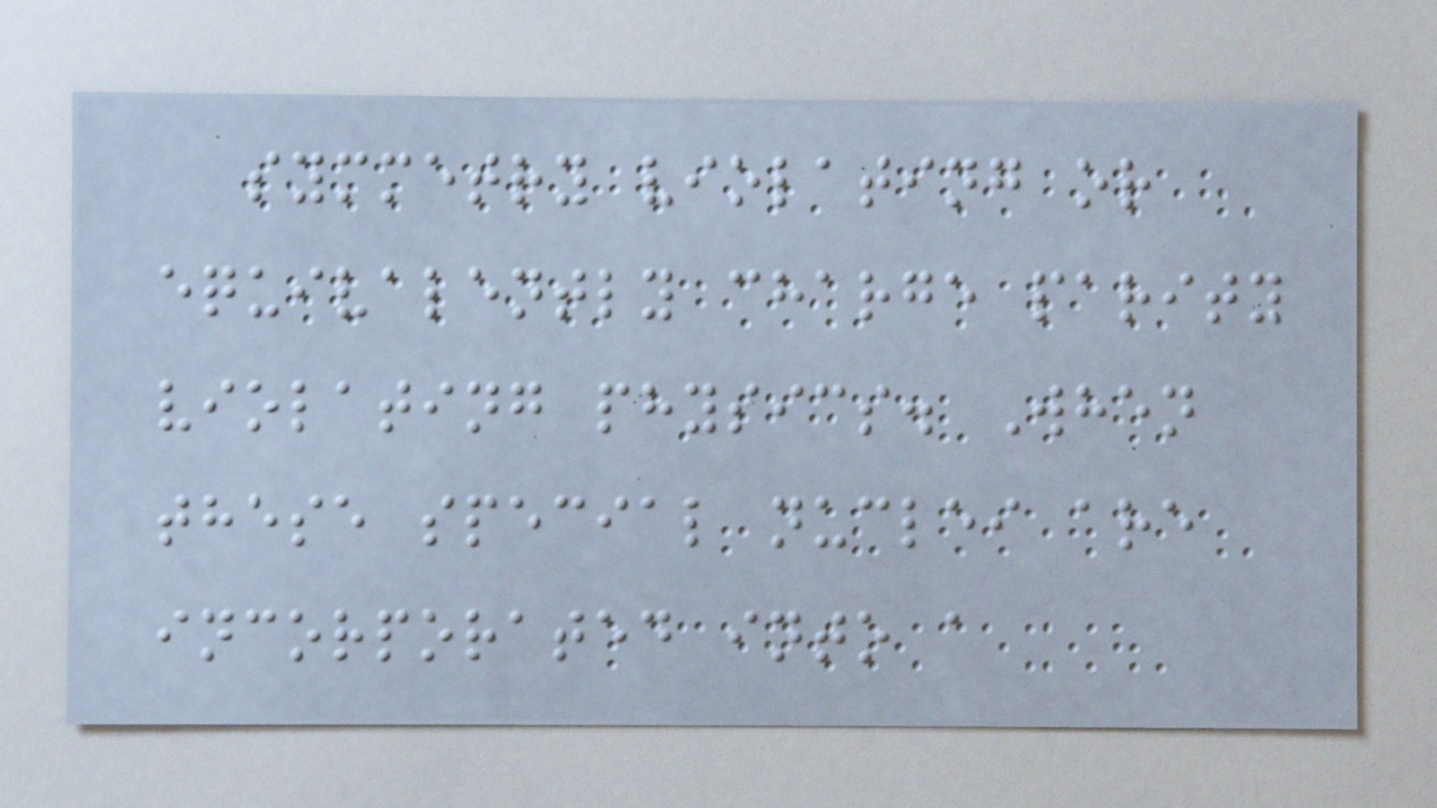symmetry violating or
equivalently charge parity
violating physics. When
these special nuclei are
incorporated into a
